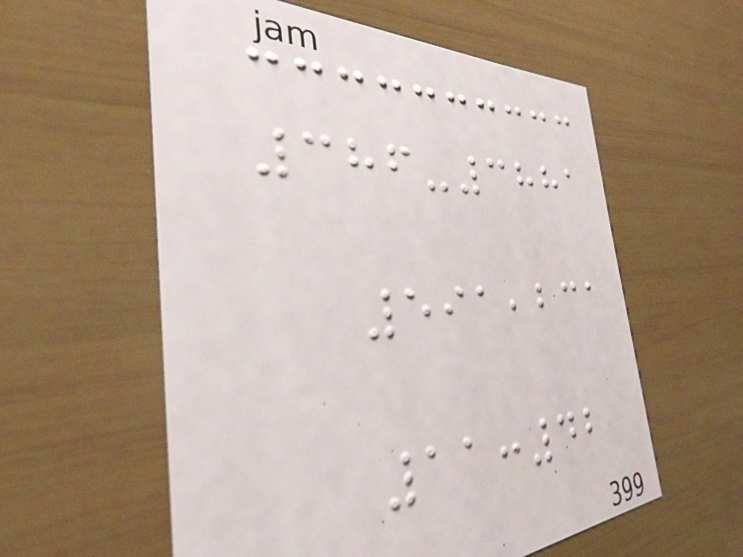386-3881
591,231
11:42
